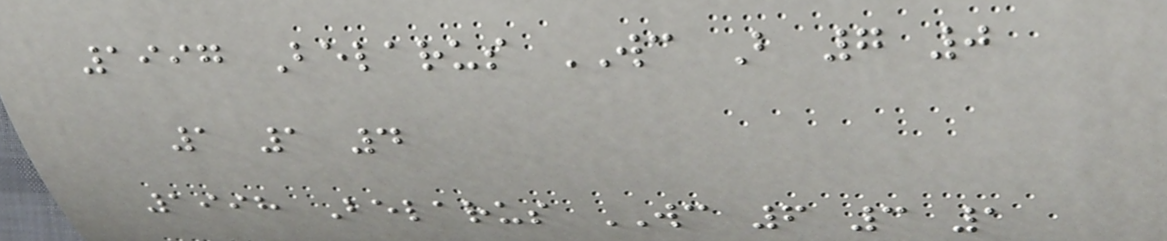1997 Belarus WC B 7 0
1 1 4
1998 Belarus WC 6 3 1
